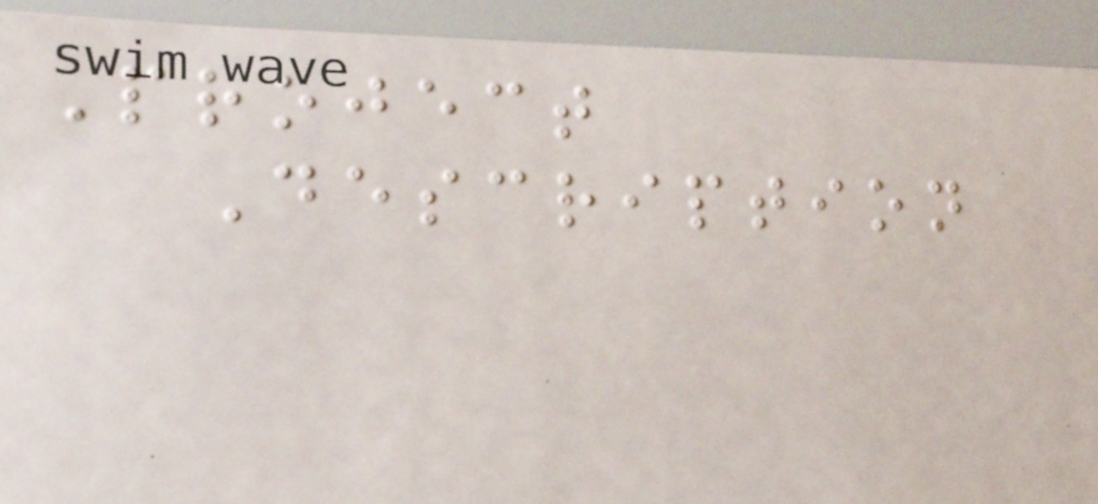Project
Description
